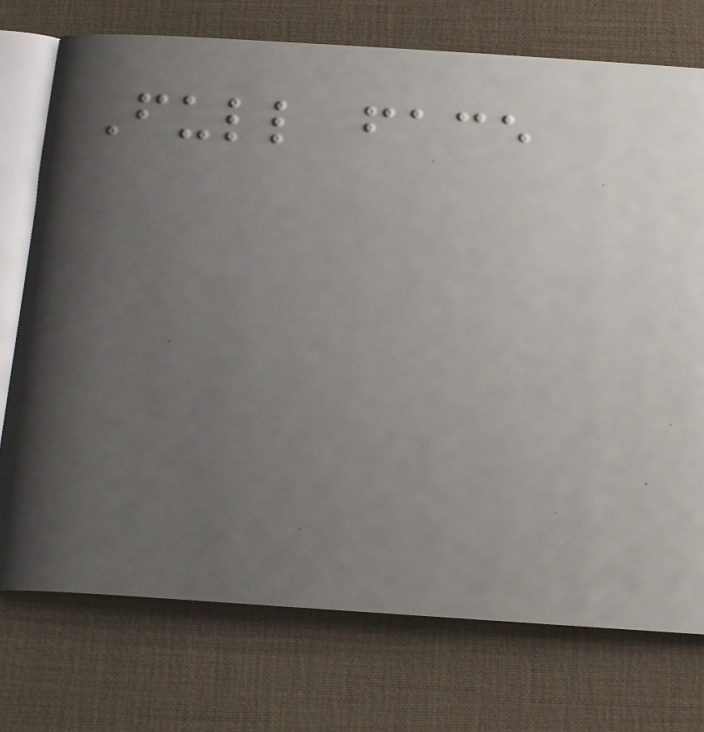Full face
